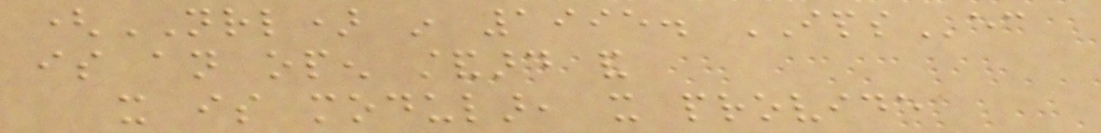(NRL) in 1995. IPSec
is an open standard and
it is modular, it provide
